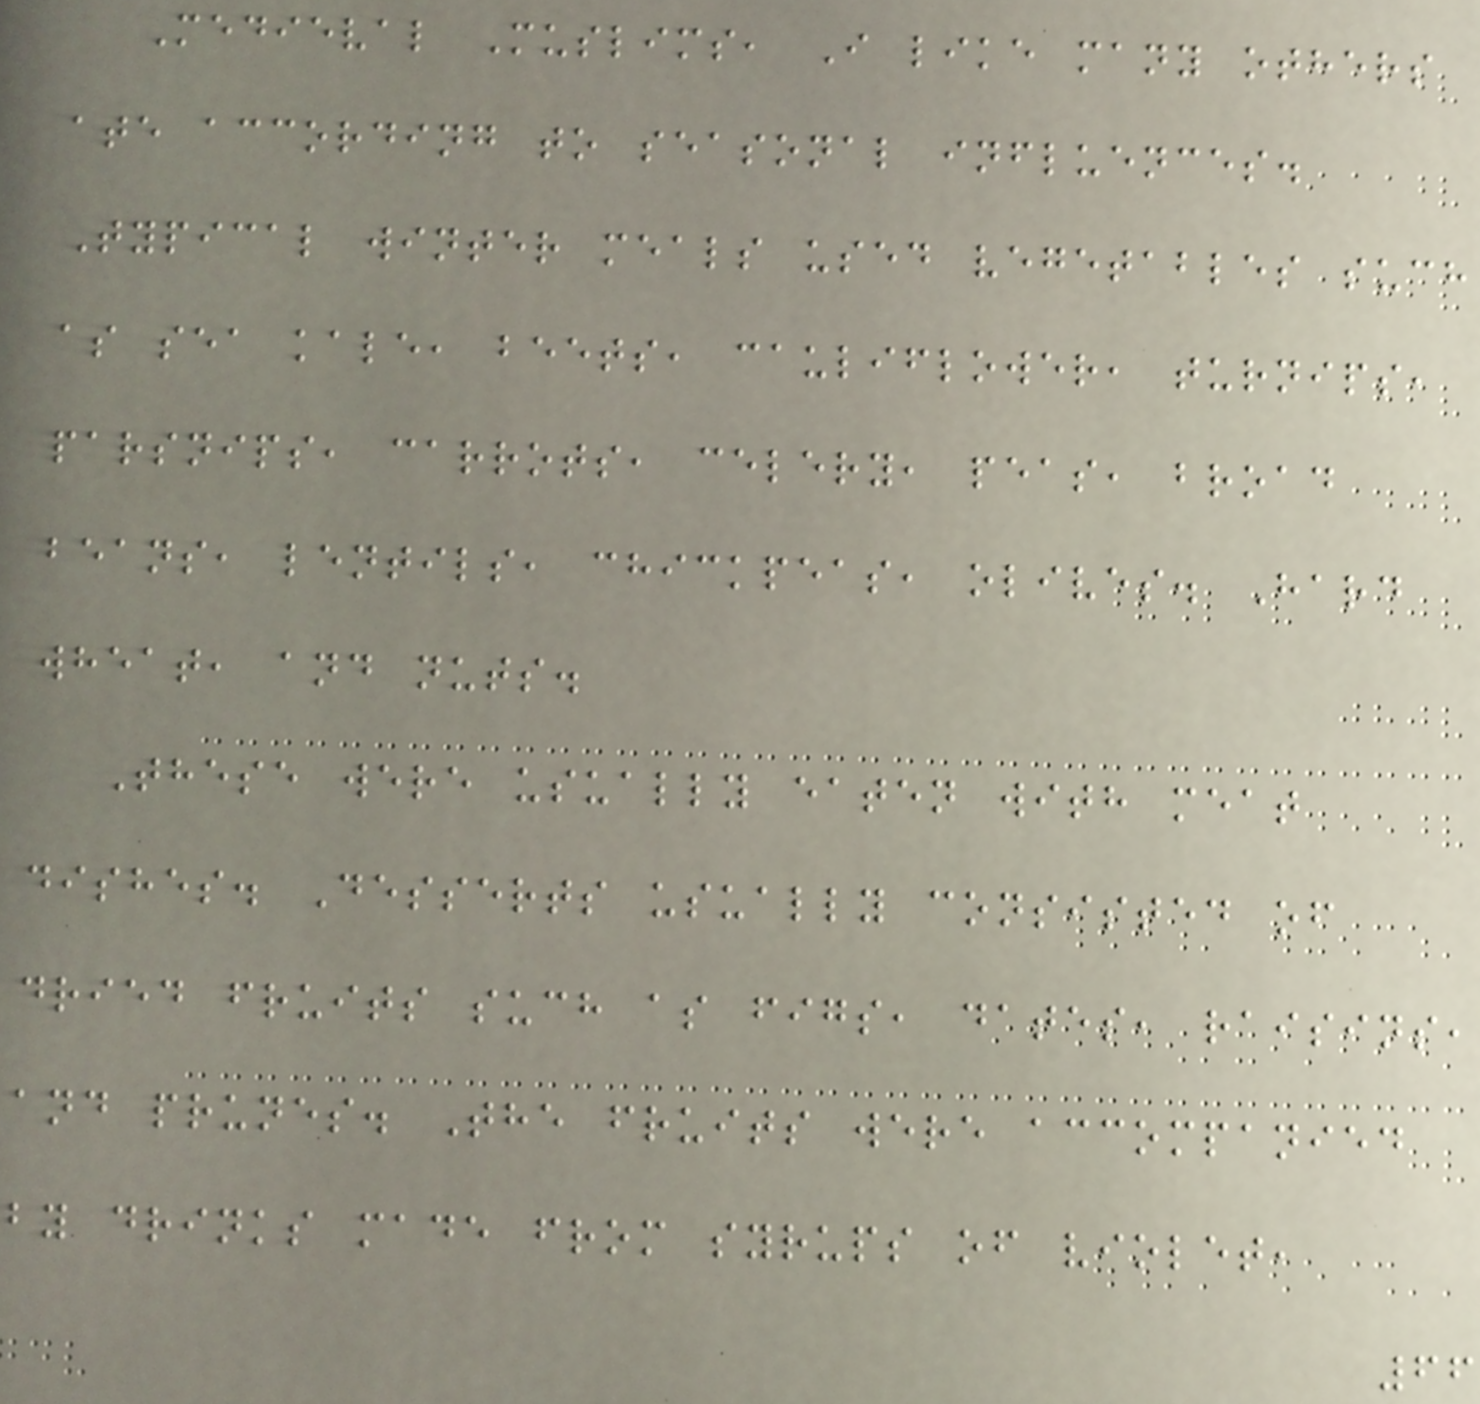Medieval Muslims, I like many others
ate according to seasonal influences.
Typical winter meals used vegetables such
as sea kale, beets, cauliflower, turnips,
parsnips, carrots, celery, peas, broad
beans, lentils, chickpeas, olives. Hard
wheat, and nuts.
These were usually eaten with meat
dishes. Desserts usually consisted of
dried fruits such as figs, dates, raisins,
and prunes. The fruits were accompanied
by drinks made from syrups of violet,
66
